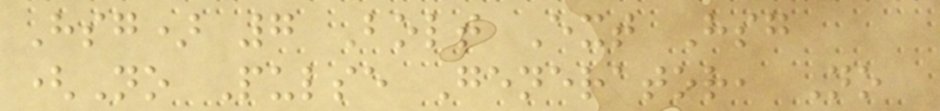Hsg) 7 Bolt Ext Hsg
(No Pulse Generator, No
